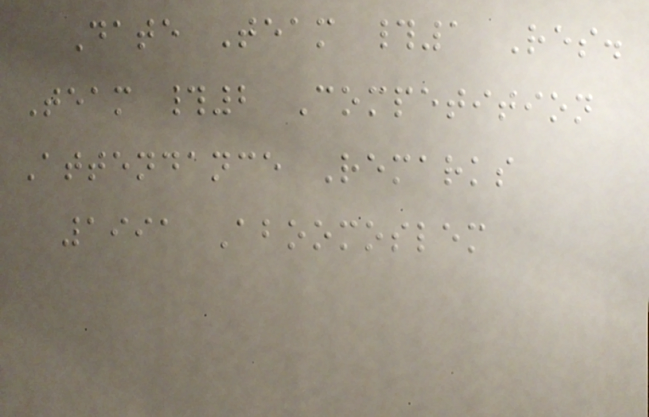Date Team #1 Res.
Team #2 Competition
Attendance Remarks
1991 Aboomoslem
